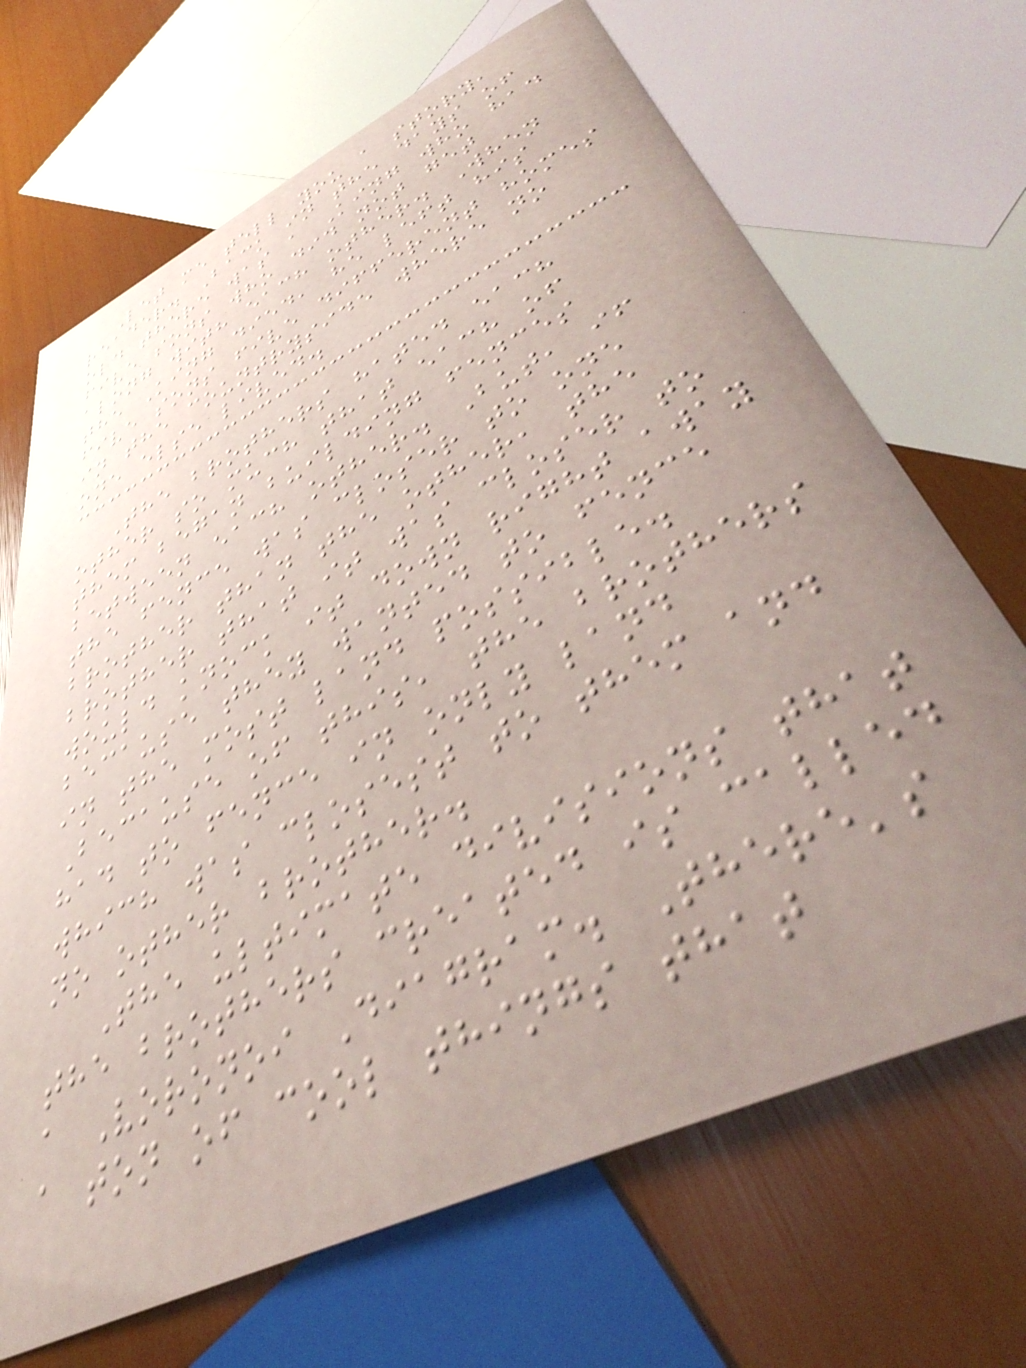Let me tell you a story,
reader. Back in the days of
old there was a King who had
five sons who did not get
along with each other. When
the King died, he left his
five sons five different homes
in the countryside where no
one else lived.
The brothers hated each
other so much that each of
them began building fences
between each other. But, if
the fence was closer to one
brother than the other, the
brother that it was closer to
would knock it down right away
because they wanted to fence
in the most land possible.
Because of this, the brothers
had to fence in only land
which was closest to them and
no other brother.
The ultimate divisions that
the brothers created is called
a Voronoi Diagram. There's
a ton of cool things that
